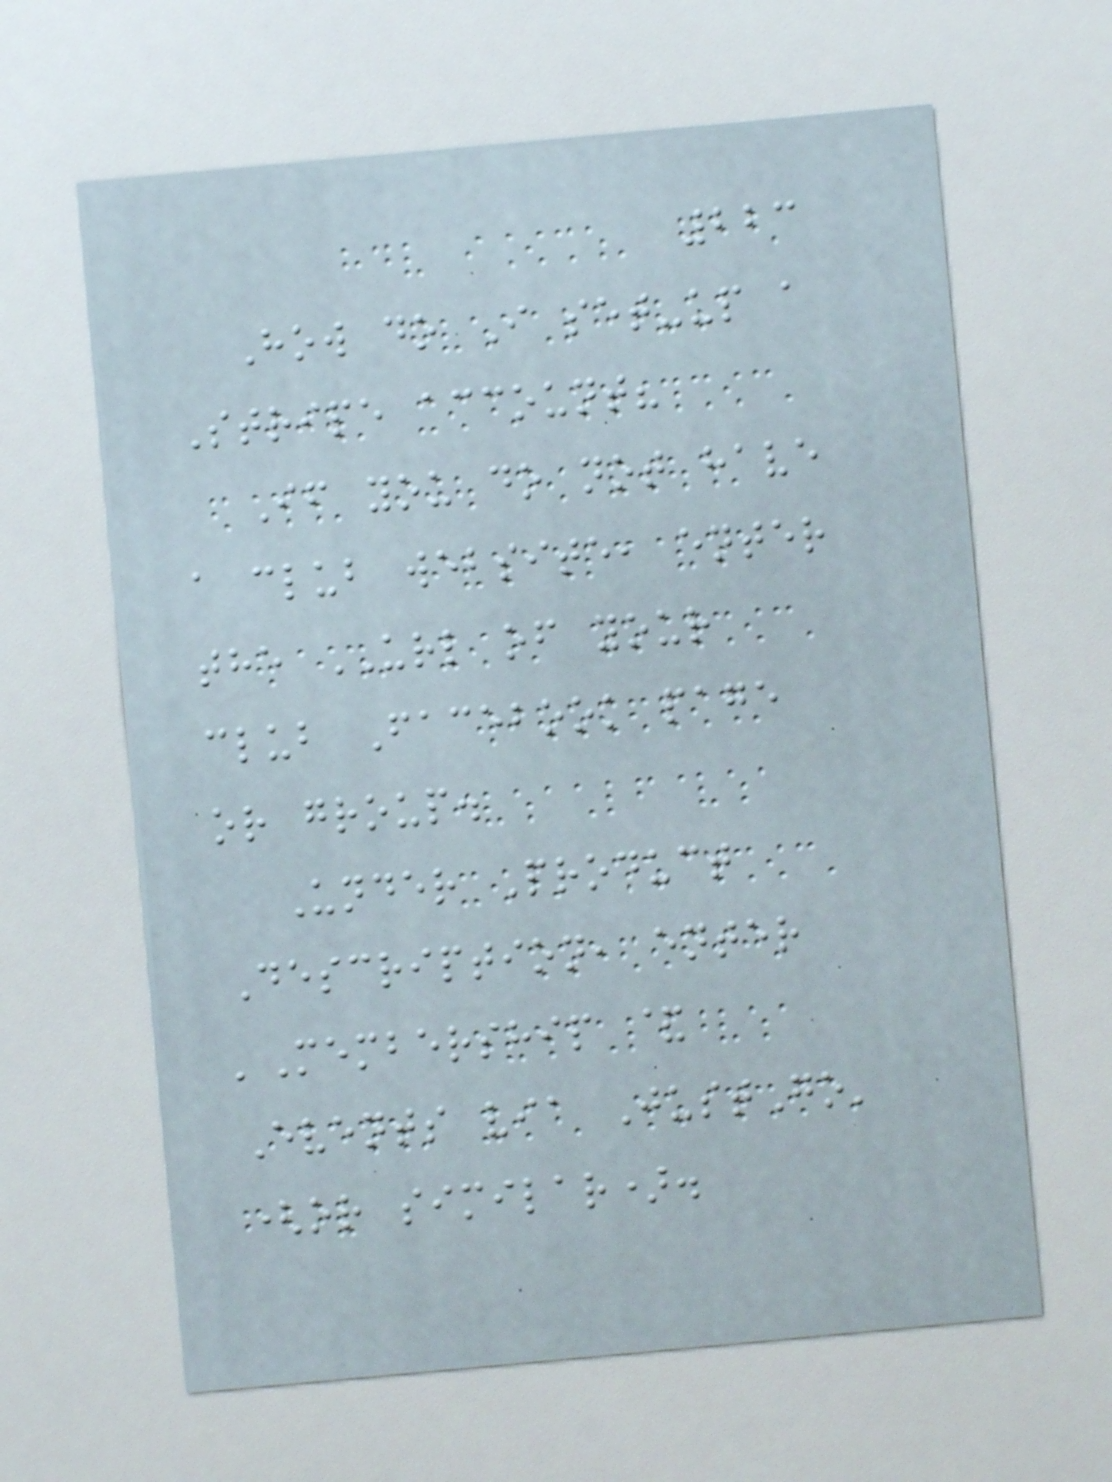223
How do I set-up a
Stripe account?
If you do not have
a club website, enter
the URL of your
club Facebook page
or group.
Under Product
Description, enter
'Membership &
Events via JustGo'
(or similar).
